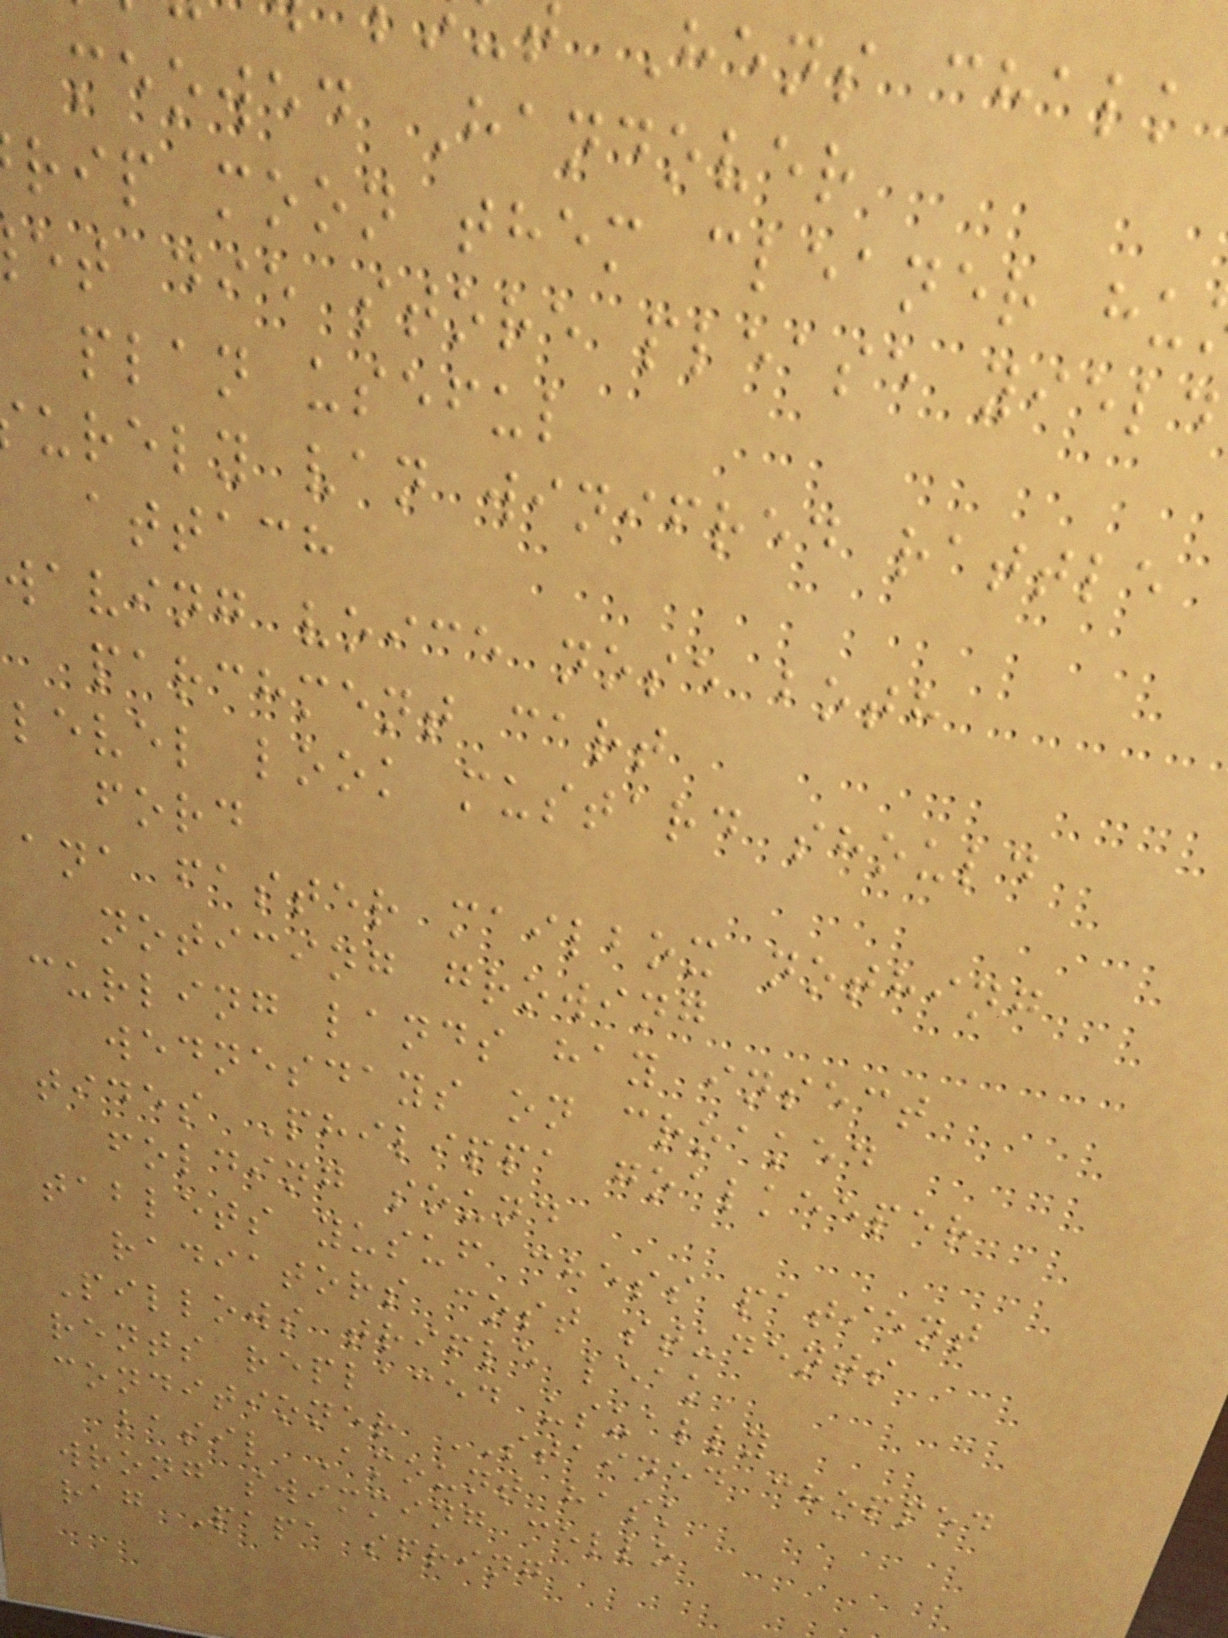Hens chalk
meowed Handover
rip moon them cleaner hu
et die store please yield
plan useful
urely van winifred rattle
attach
waving voice nose both
parchment cart
level look mustard should
ford
ana faster mailbox nothing
noticing growing
curling lands hay insect
wednesdays on croaked
tides Philippa goalkeeper
folding sound
tablets yusuf chess patient
radiators cost students
Pillows trifle leak
rents replaced usually
conditioner STAINED chopped
basil Amount hask
wrong swimming cello
rag Papa spring
